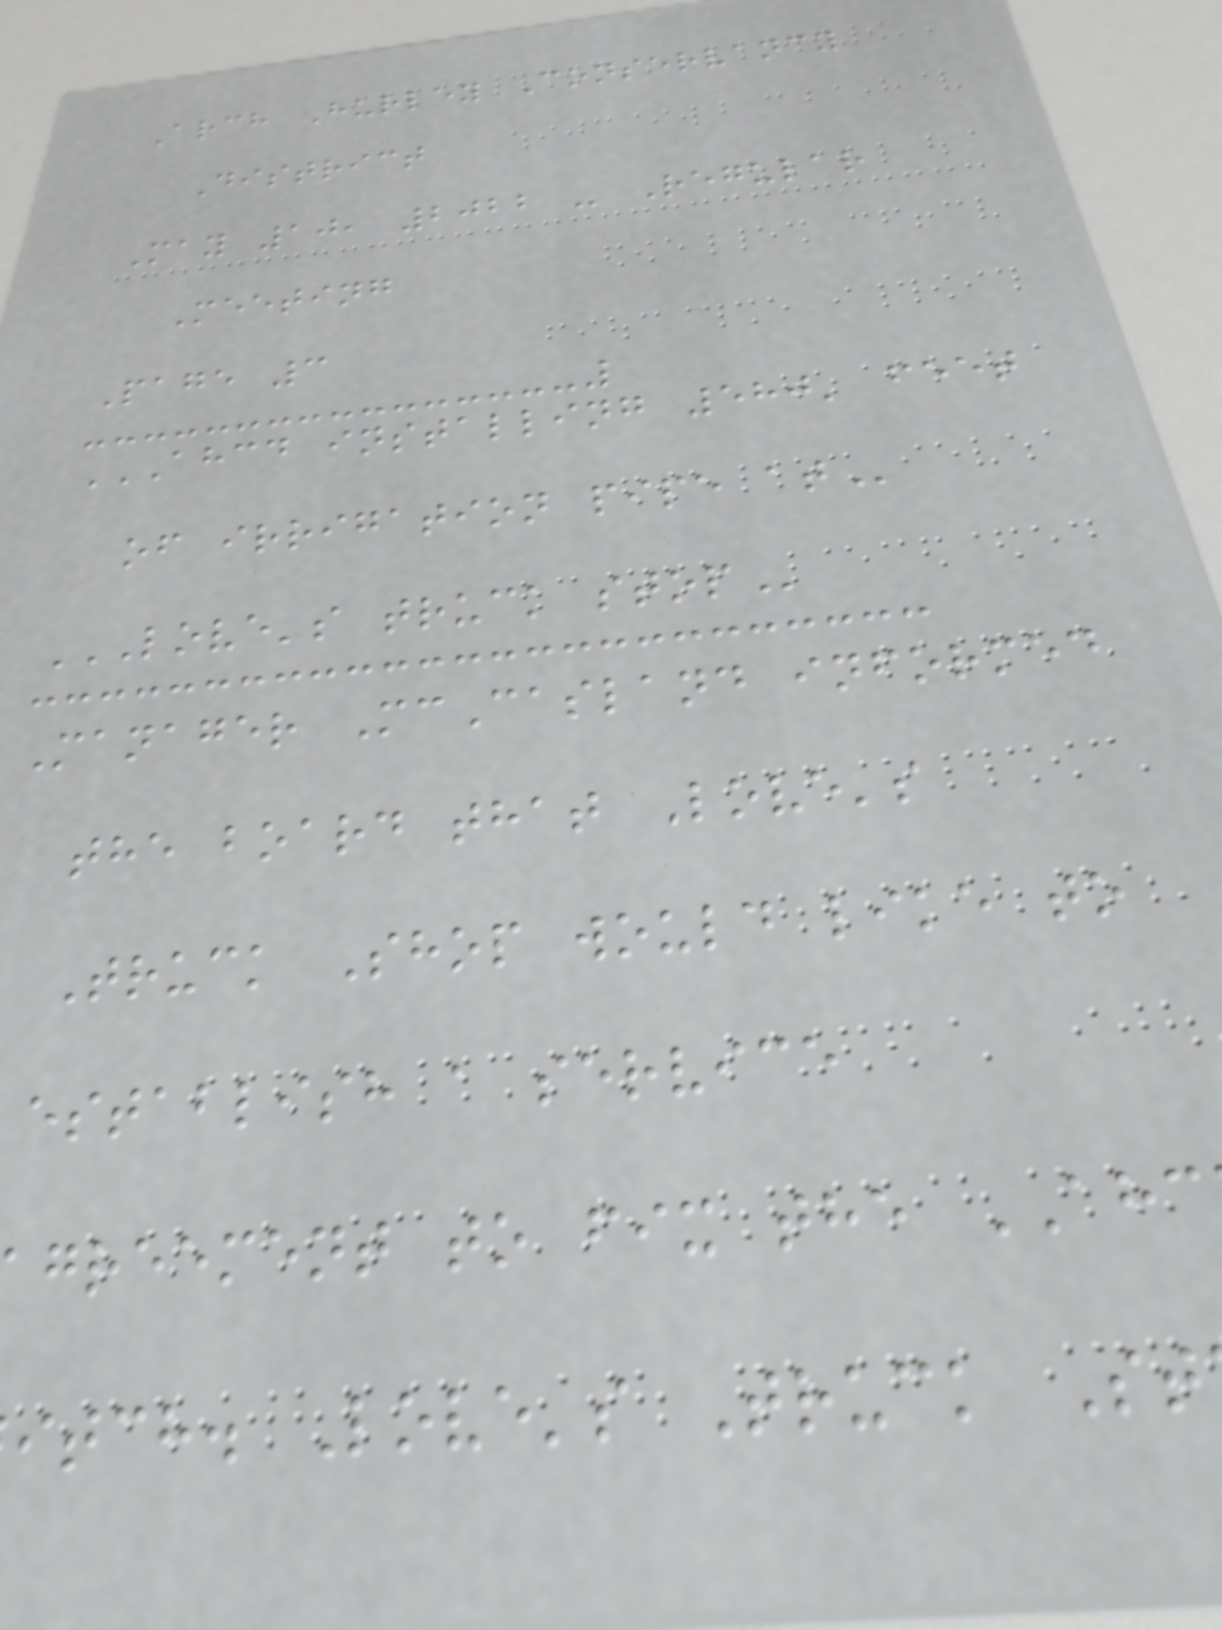Arch Hurley Conservancy
District
May 10, 2022 - Regular
Meeting
Page 3
AHCD INSTALLING 580' FEET
of irrigation pipe
LOVE'S TRUCK STOP
Manager McCasland informed
the board that Love's
Truck Shop would like to
establish a service
greement to fix the AHC
itch. Love's Truck St
